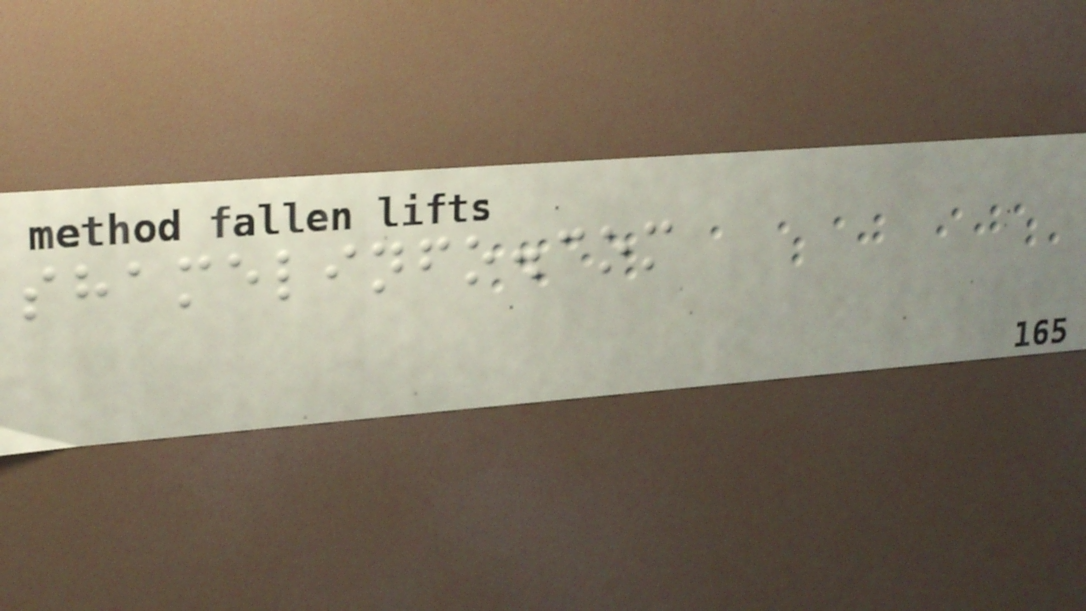shamelinfo.com
